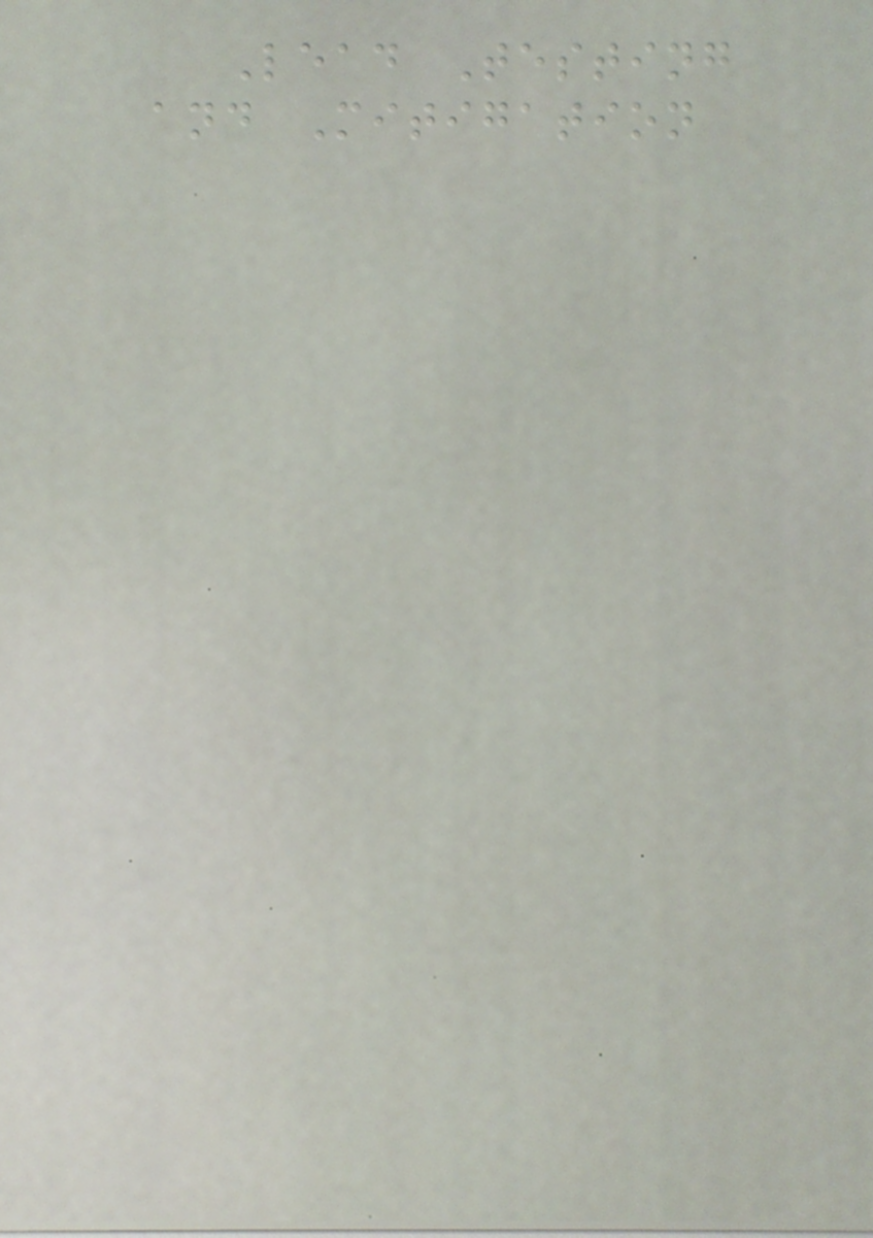Lead Testing
and Mitigation
